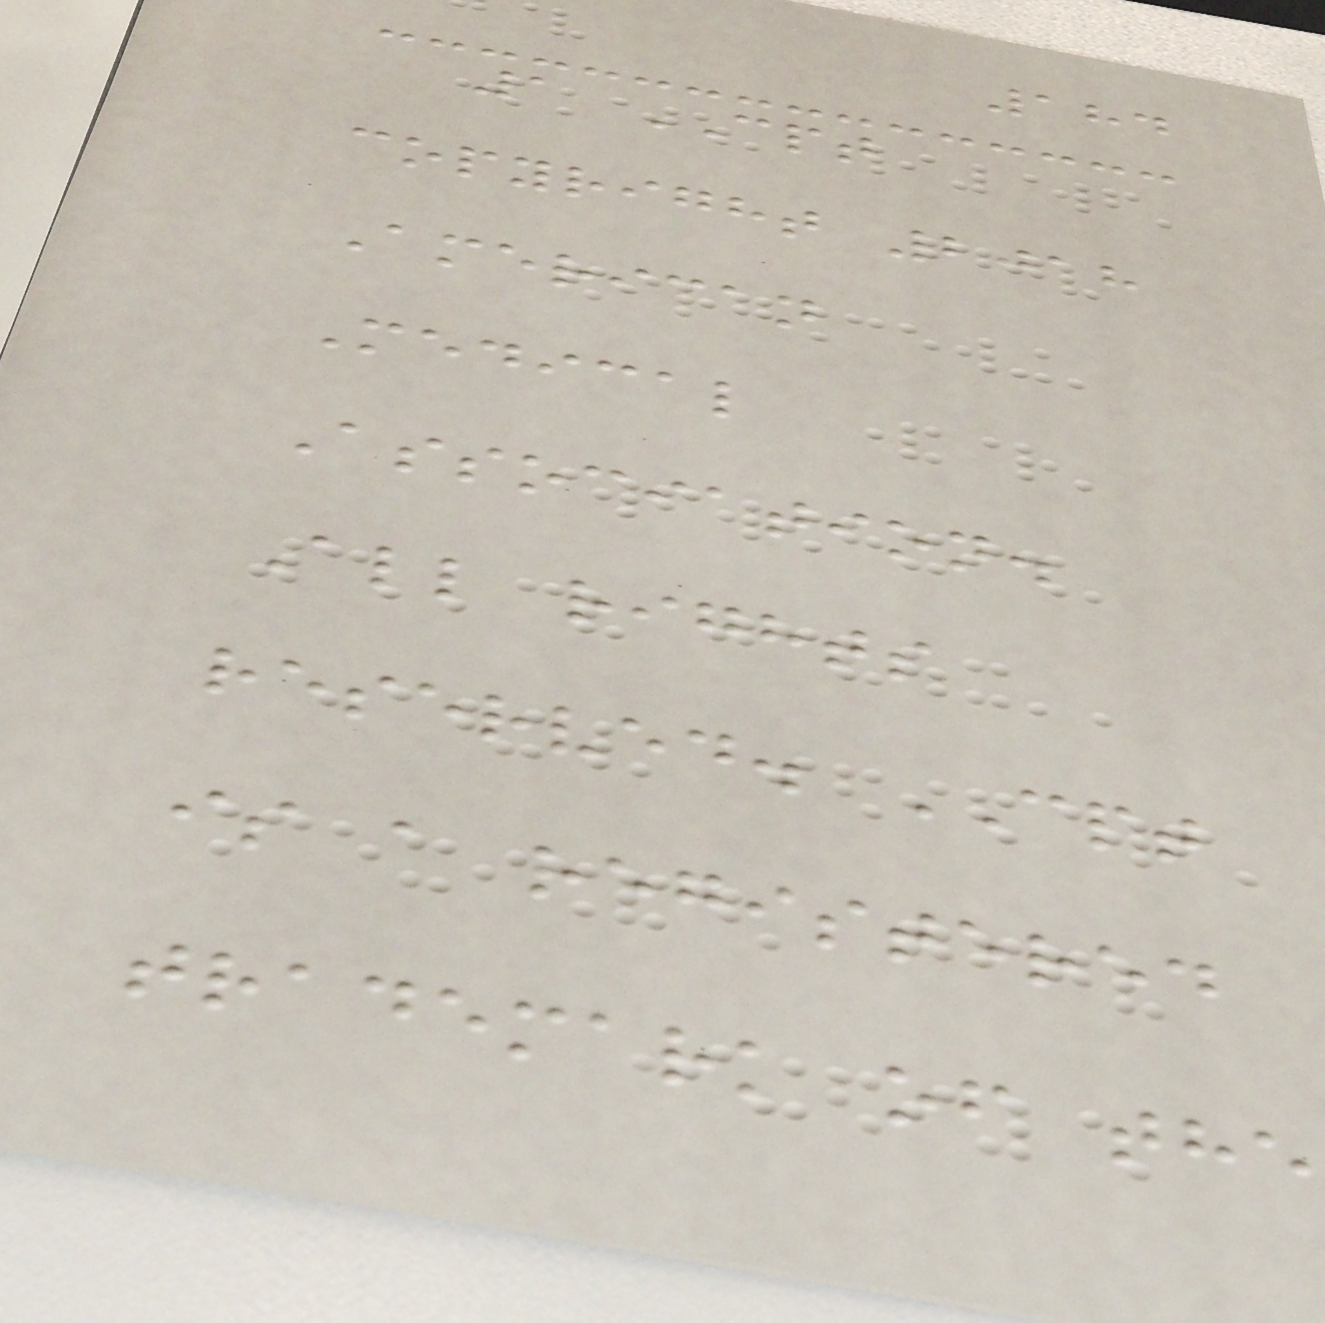184
1 CPT
copyright 2018
American
Medical
Association.
All rights
reserved. CPT
is a registered
trademark of the
